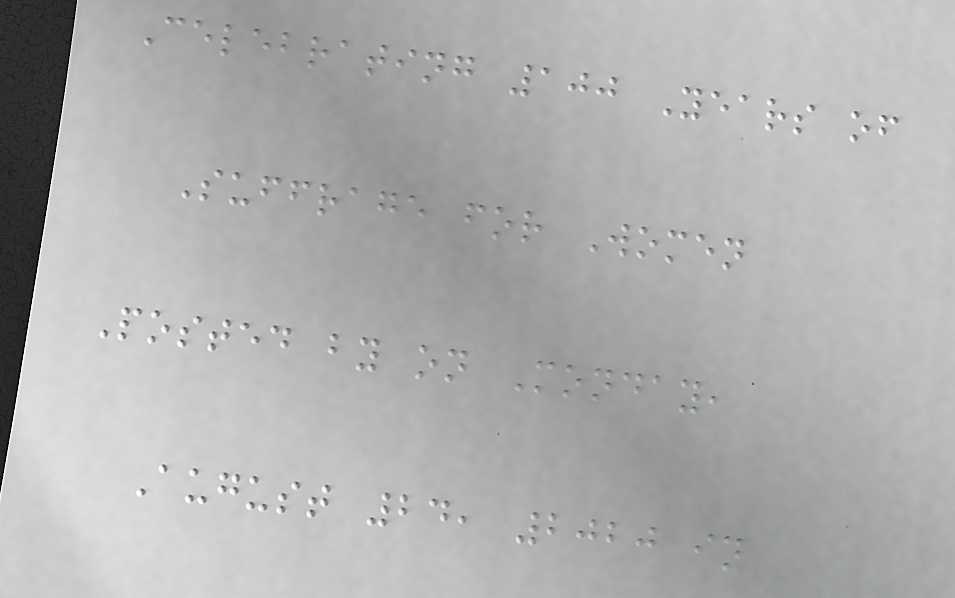Celebrating 100 Years of
Suffrage for Women
Posted by on Monday,
August 24, 2020 in
